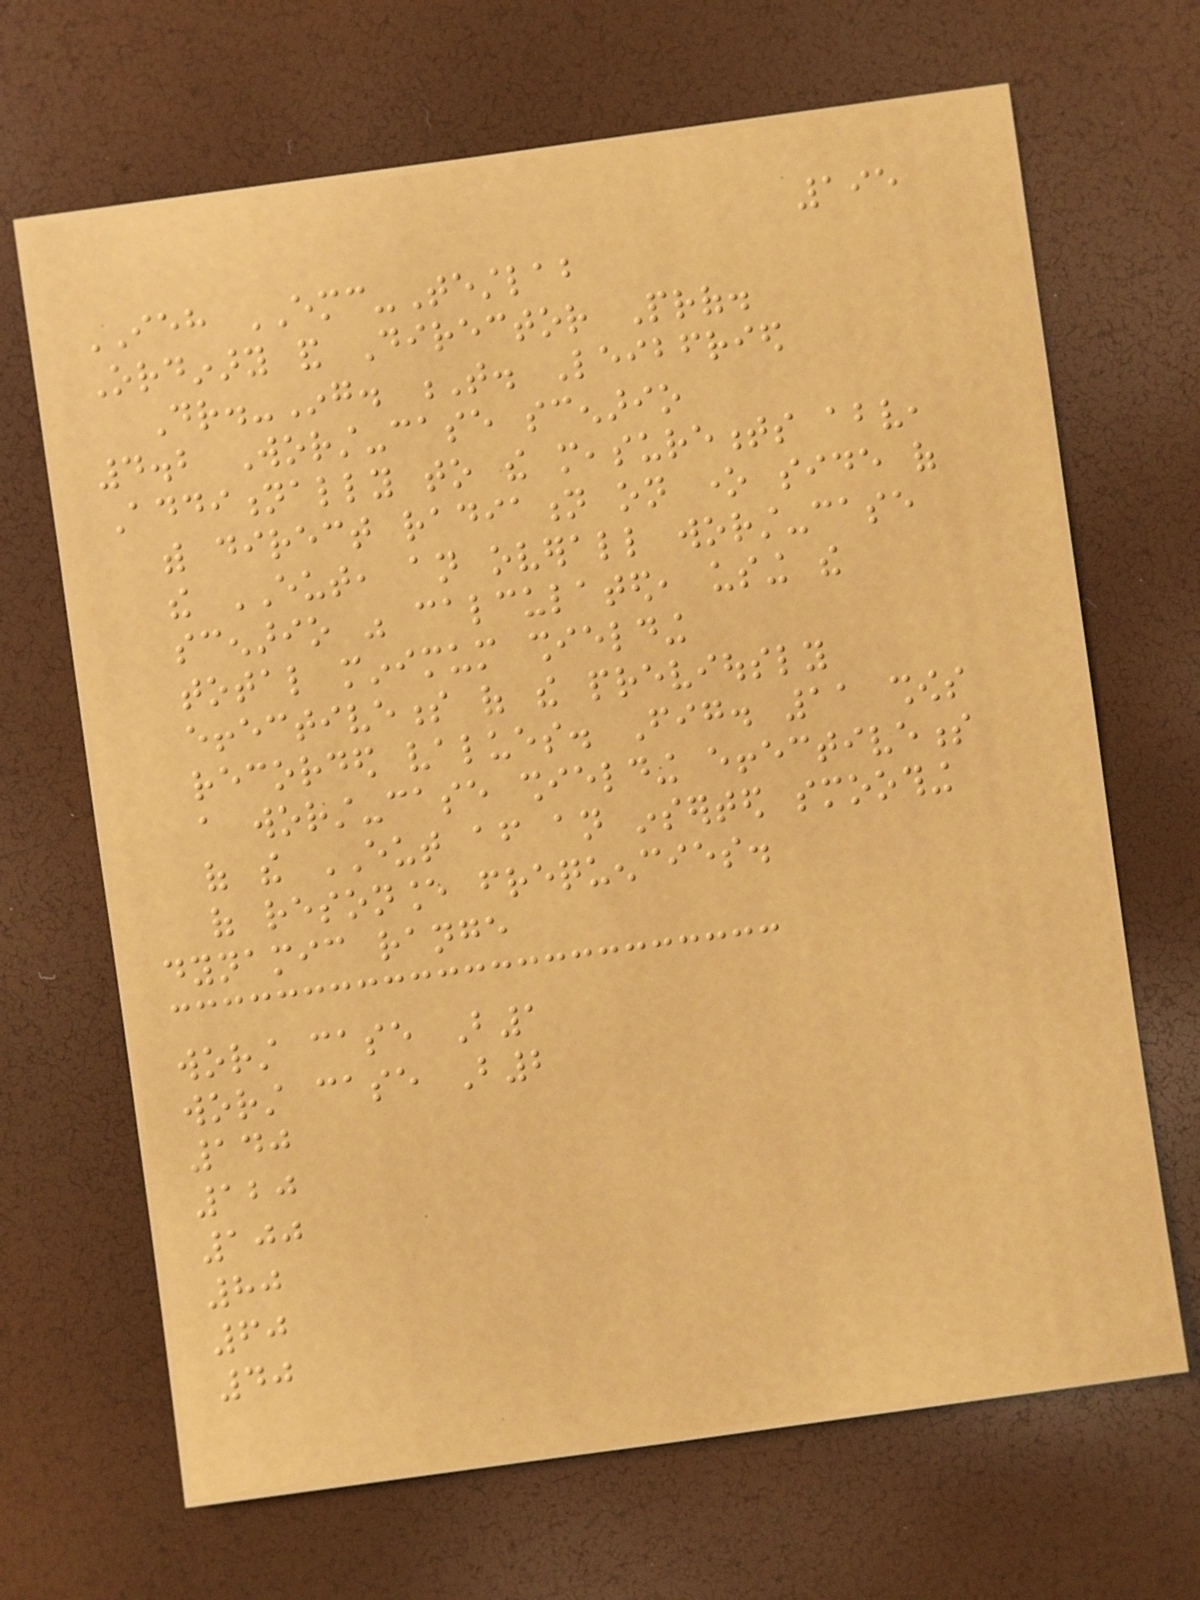195
IEH EMC-Testlab
Ordinary and Director Prof.
Dr.-Ing. T. Leibfried
4.2 Worst-case scenario
Additionally to the measurements above,
with direct radiation on one side of
the EUT, an overall worst-case
scenario was calculated, using the
total minimum shielding
effectiveness of the previously
recorded values. Fig. 11 shows
a worst-case shielding effectiveness
of the EUT after an inserted smoothing
of resonance frequencies.
dynamic range
worst case B1
worst case B2
140
120
100
80
60
40
